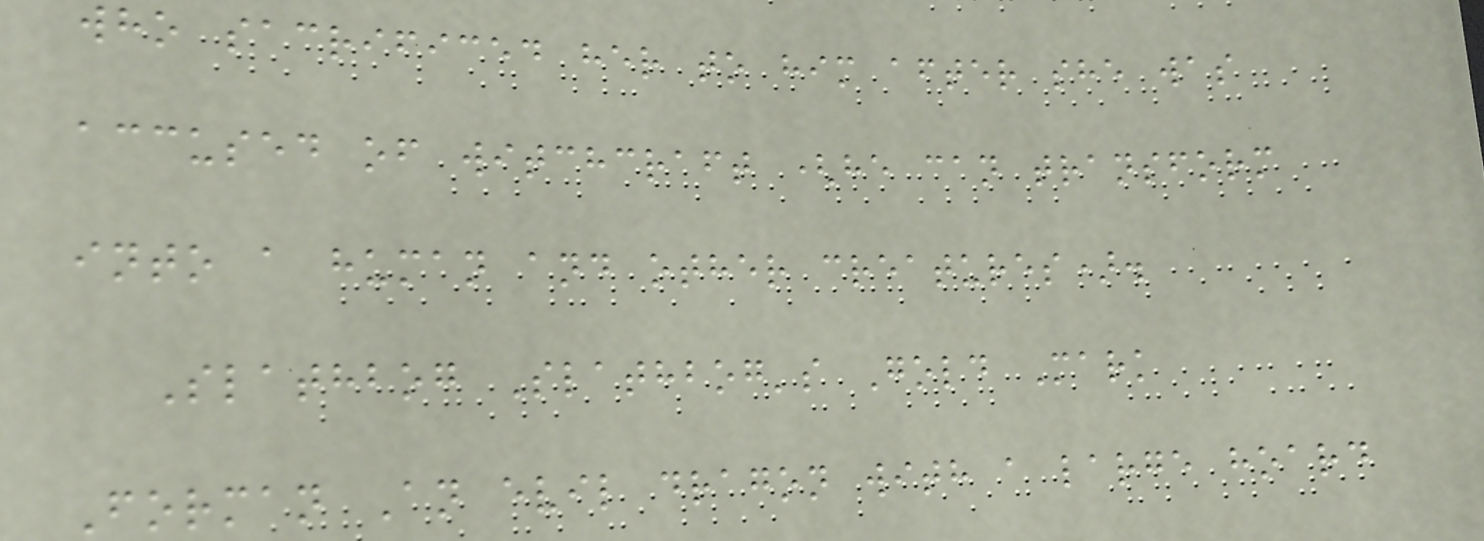who sacrificed her to him after she was
accused of witchcraft (he can transform
into a human and other creatures).
Slathbog Slathbog's Gold Mark
Forman An evil dragon with a large hoard
